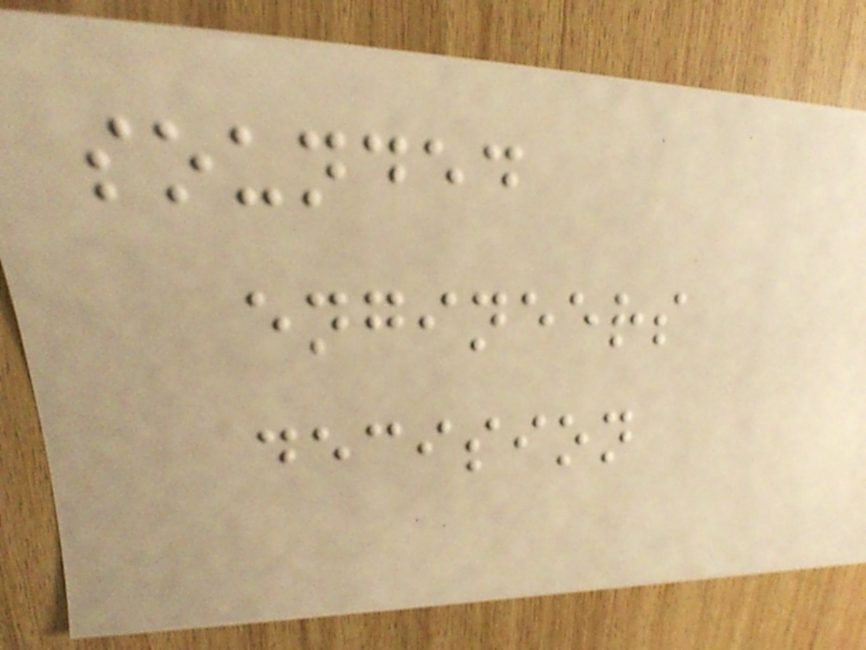sounded
engineers
decision
